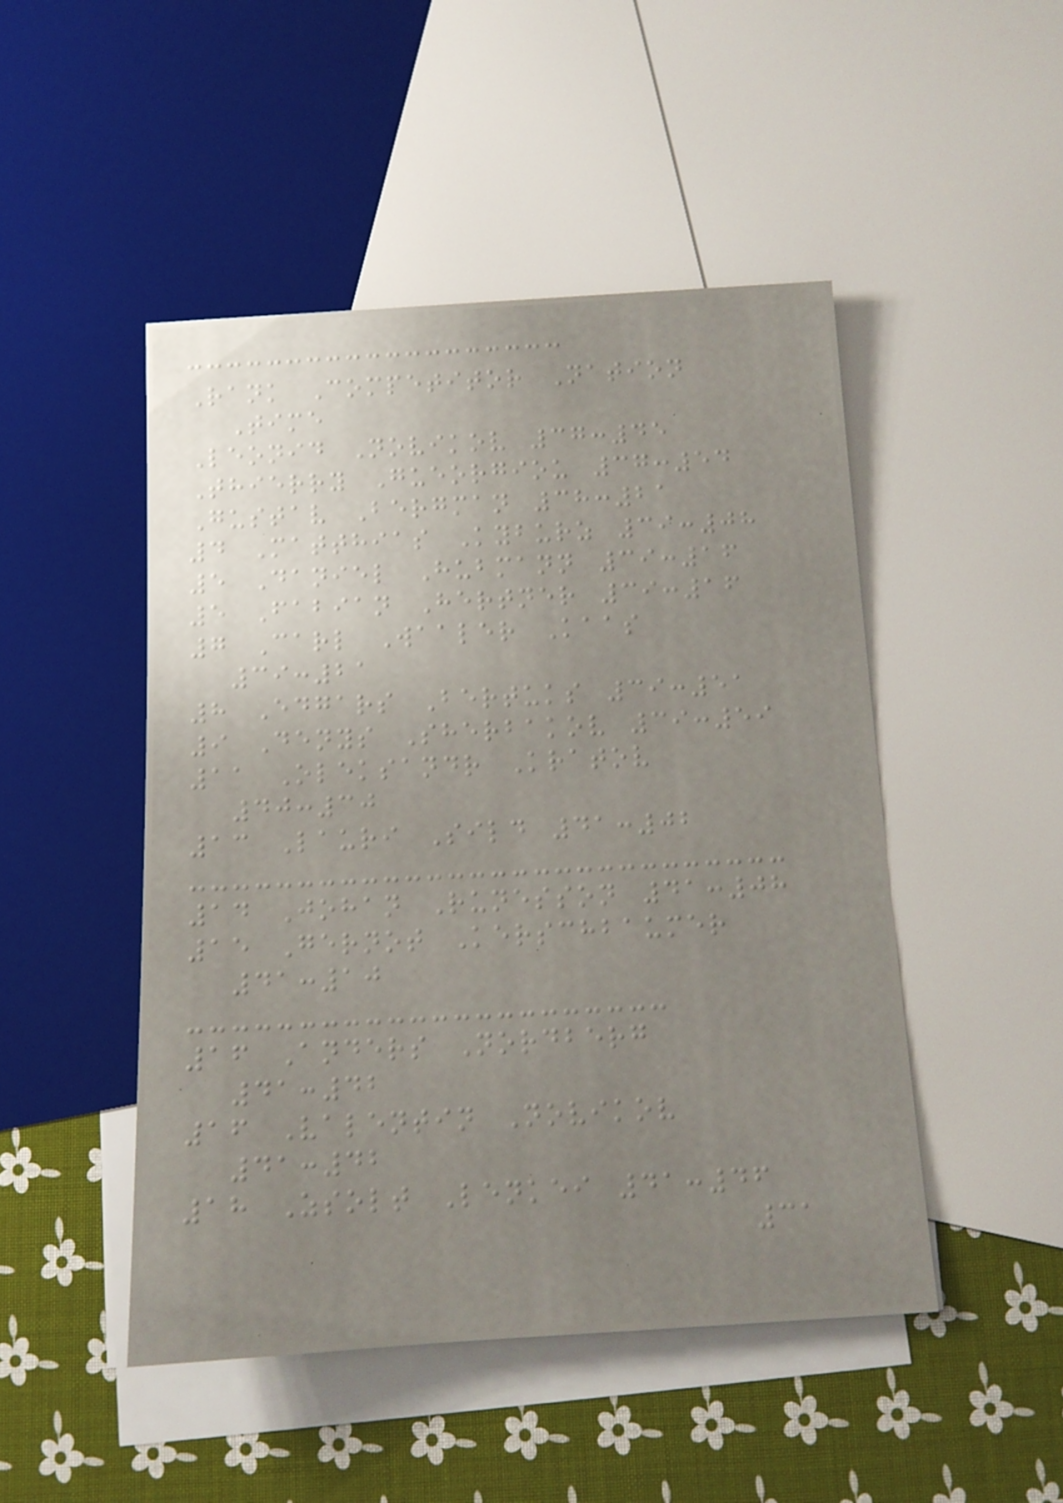Rank Competitor Nation
Time
Leonid Novikov 37:45
Thierry Gueorgiou 37:54
Gustav Bergman 38:21
4 Matthias Kyburz 39:08
5 Daniel Hubmann 39:16
5 Fabian Hertner 39:16
7 Carl Waaler Kaas
39:21
8 Edgars Bertuks 39:51
9 Denys Sherbakov 39:59
11 Oleksandr Kratov
40:30
13 Lauri Sild 41:02
14 Johan Runesson 41:08
15 Gernot Kerschbaumer
41:10
16 Anders Nordberg
41:42
16 Valentin Novikov
41:42
18 Zsolt Lenkei 41:46
31
